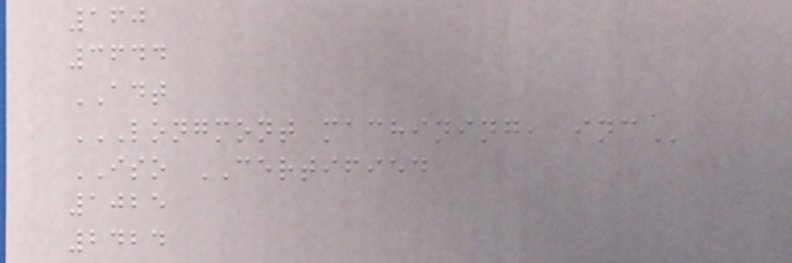160
3644
ADT
LONGMONT MACHINING, INC
ISO CERTIFIED
1025
2424
